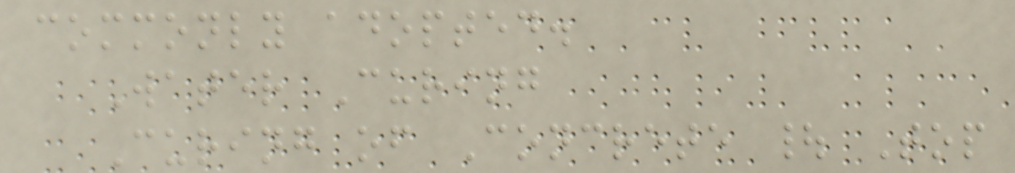commonly adopted.
Water Curing
Curing of Concrete | Top
